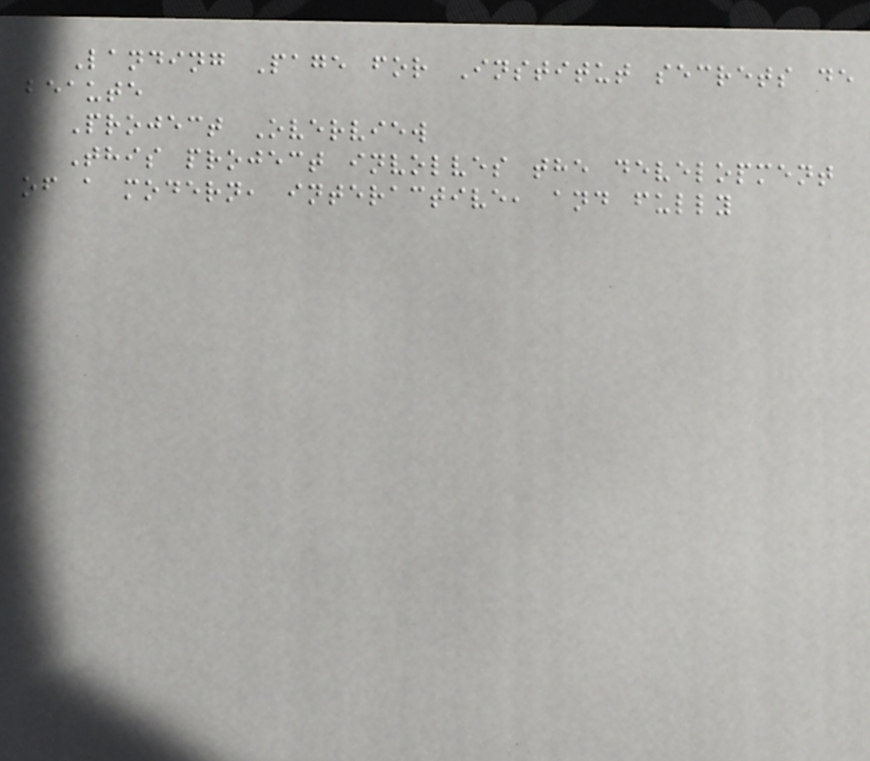Landing Page for Institut secrets de
beaute
Project Overview
This project involves the development
of a modern, interactive, and fully
